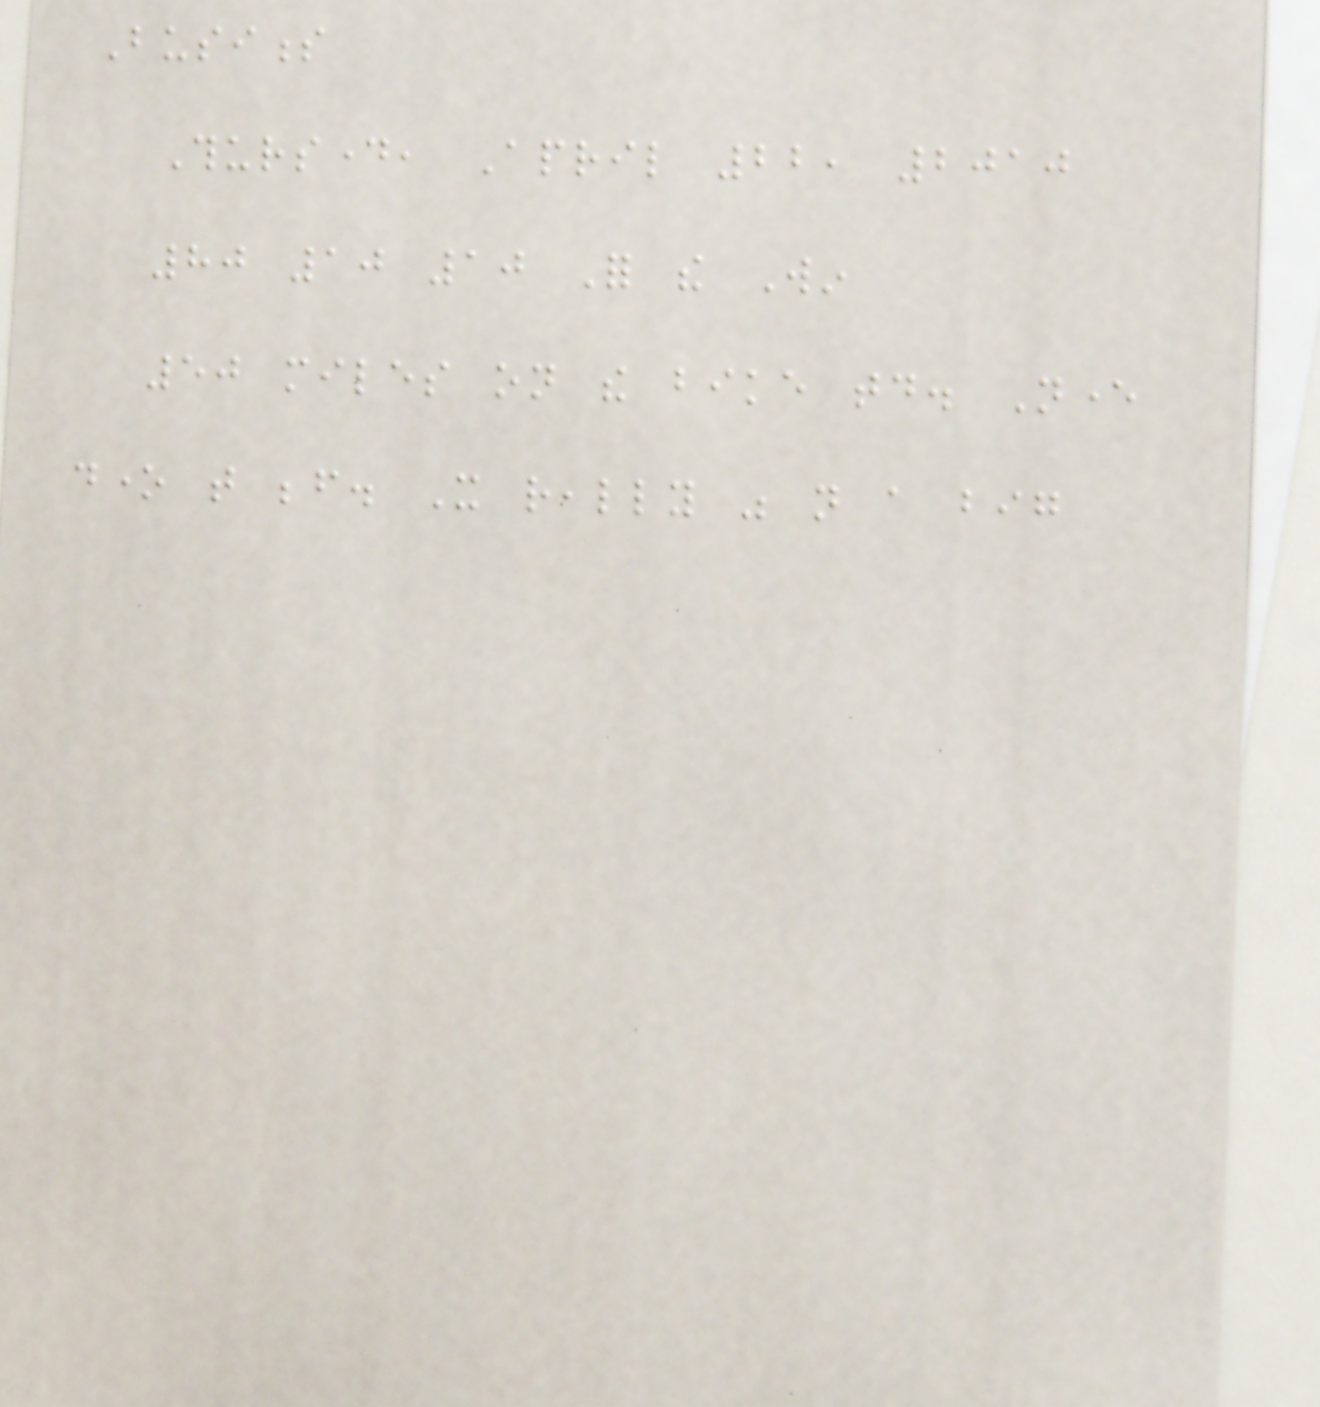Business
Thursday, April 22, 2010
80 10 10 For the Win
50 miles on the bike today. Never
done that before. It really was not a big
